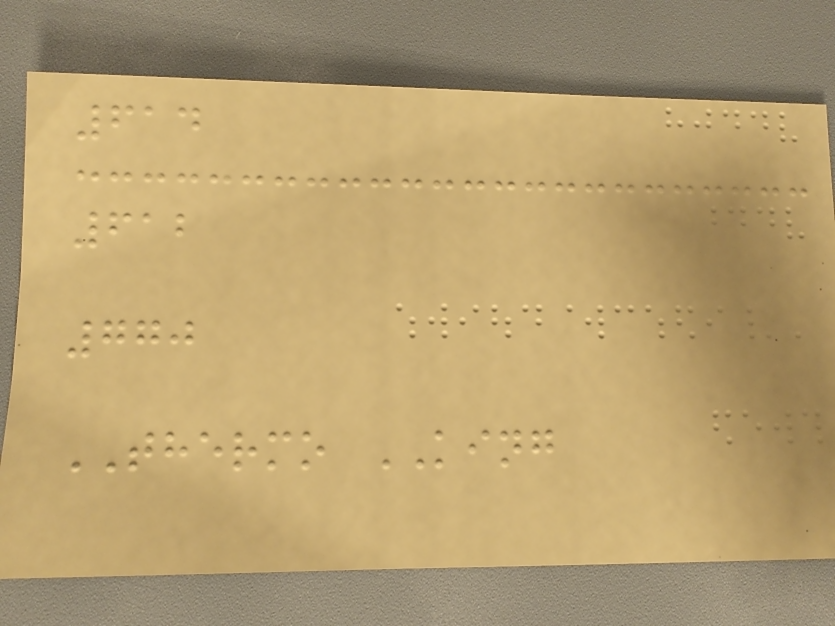614
612
770
THERMO KING
